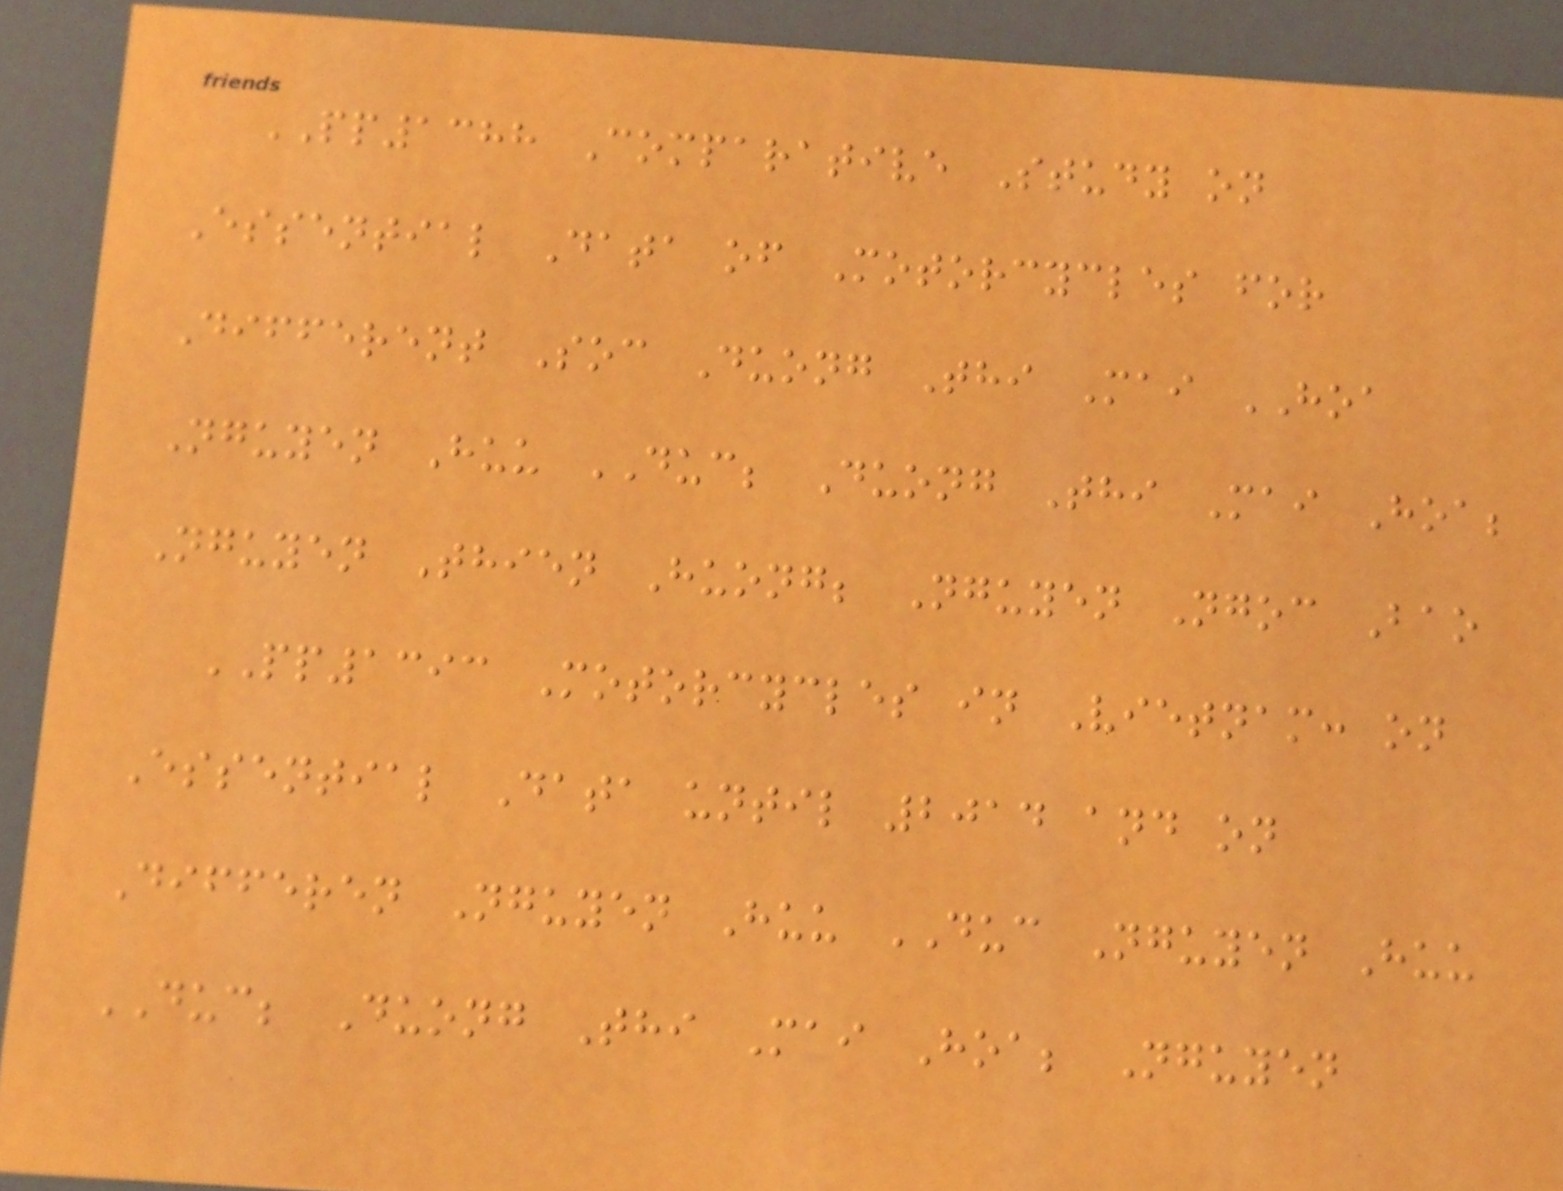PP1388 Comparative Study on
Essential Data of Motorcycles for
Different Soc Duong Thi Mai HOA
Nguyen Huu DUC; Duong Thi Mai Hoa;
Nguyen Thien Huong; Nguyen Ngoc Bao
PP1393 Motorcycles in Vietnam: on
Essential Data until 2014 and on
Differen Nguyen Huu DUC Nguyen Huu
DUC; Duong Thi Mai Hoa; Nguyen
